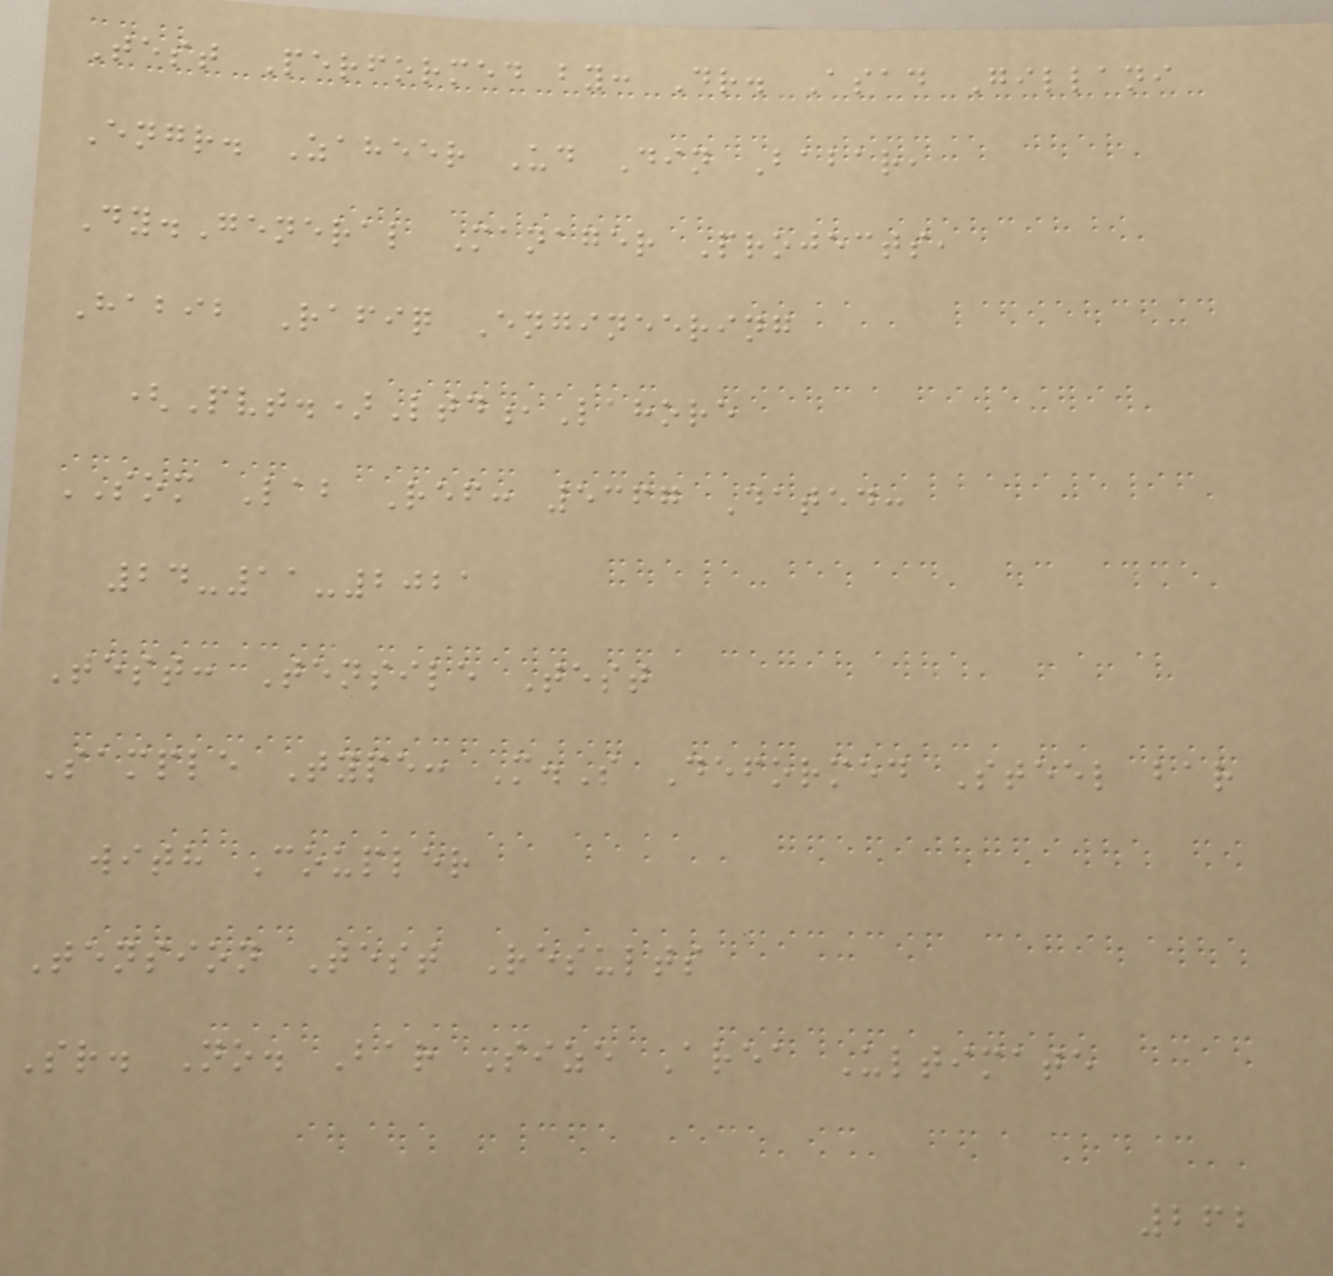Test Performed by: Dr. Asad Gillani
Engr. Zaheer Ud Din Babar,
Dy.General Manager Projects,
Habib Rafiq Engineering
(Pvt.)Ltd,Lahore
SOM Lab Ref: 5367 Dated:
24-11-2021
Test: Tensile Test
Sample Type: M.S Deformed Steel bar
with Coupler
Tension Test Results
Sr. No. Bar Size Area Ultimate
262
